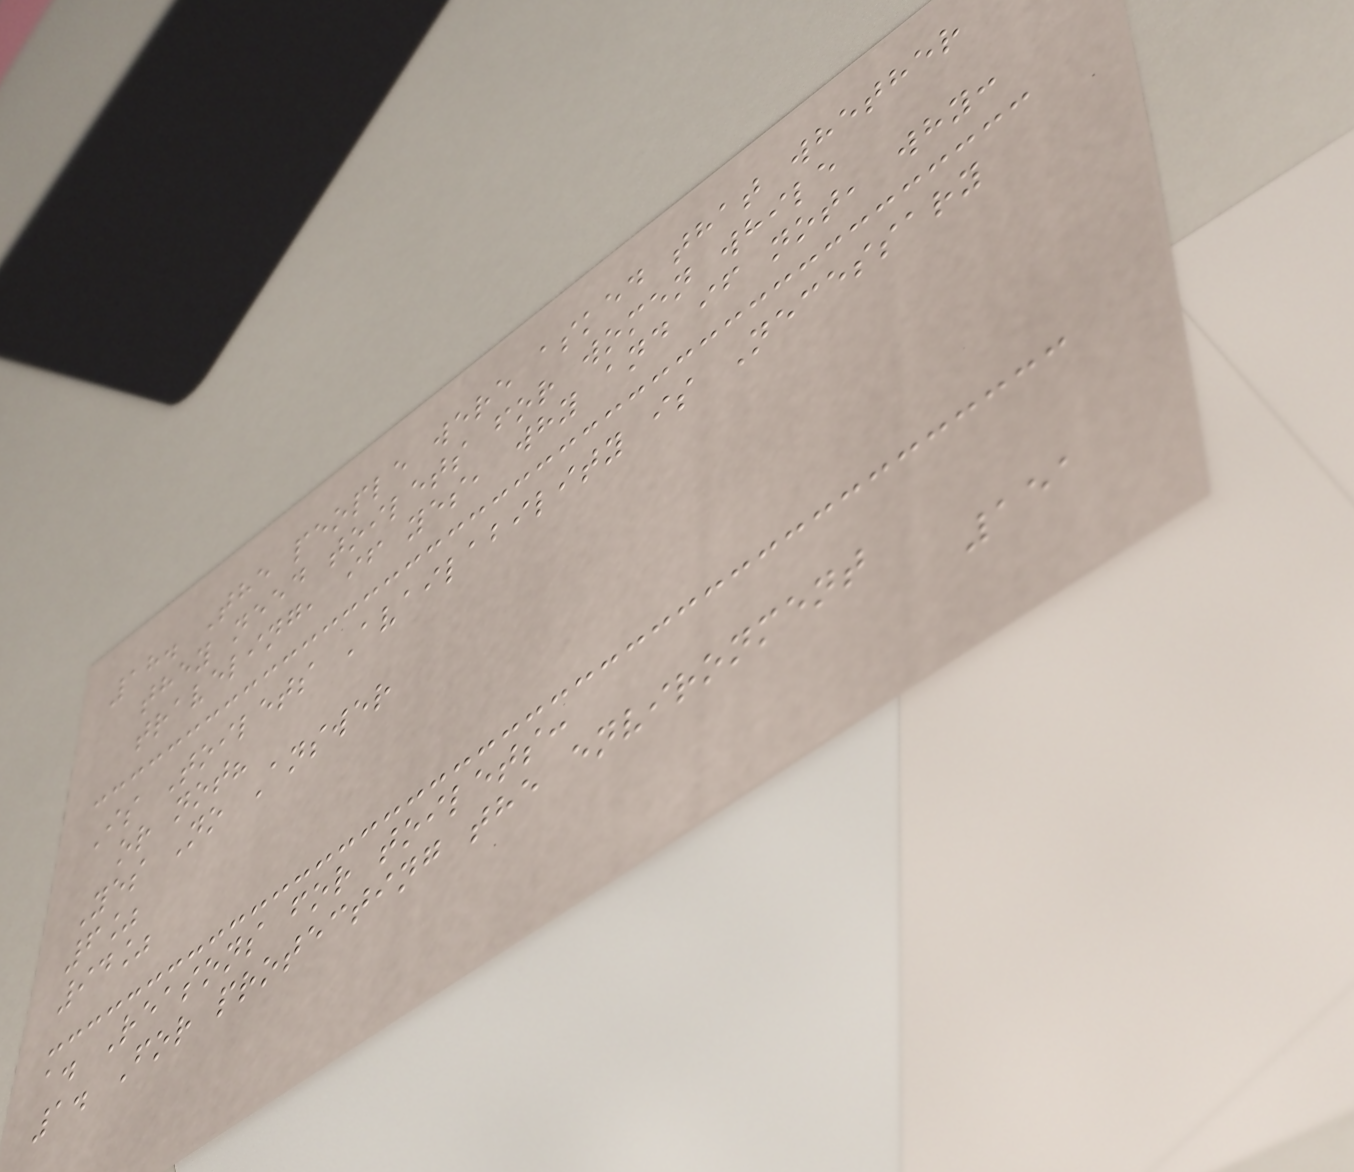18. The people were asked that whether
they need toilets for women while
traveling, if yes, why and if not, why:
Is Toilets Availability is Necessary
or not?
Yes No Answer
6%
94%
a. Reasons for toilets:
1. For protecting the environment
151
